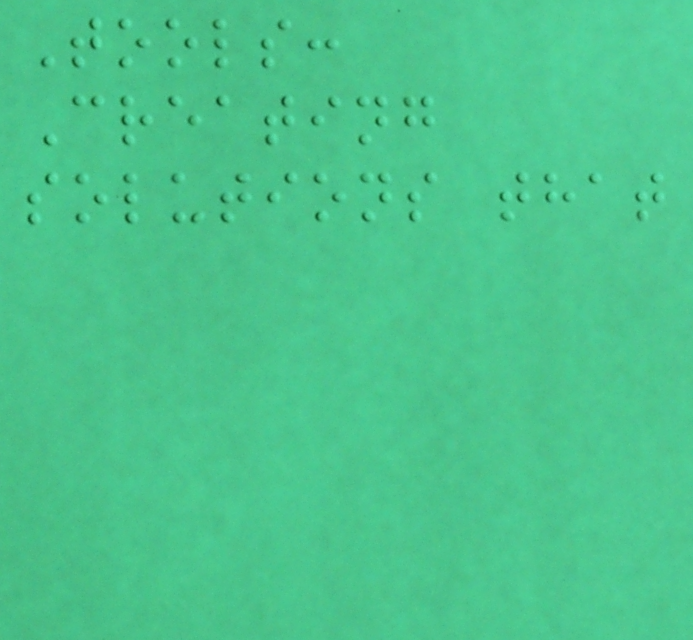Tools:
Creating
solutions that
